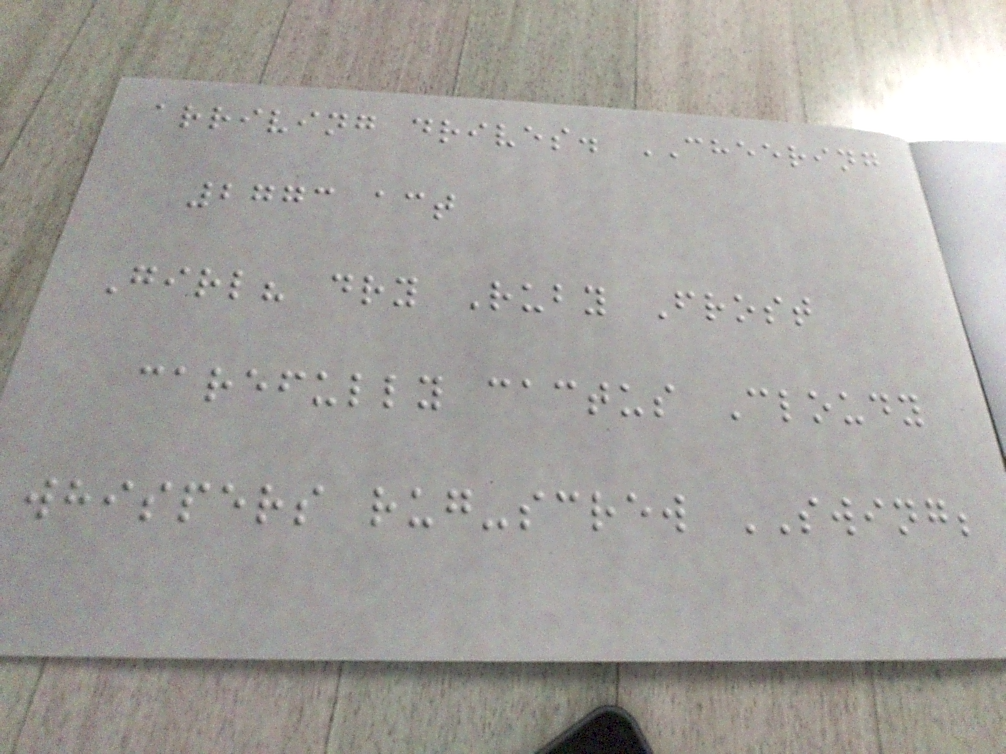arriving drives. CHEERING
2773 act
Girl? dry Ruby Frost
carefully cactus Cloudy
whispers rug-screw SWING;
